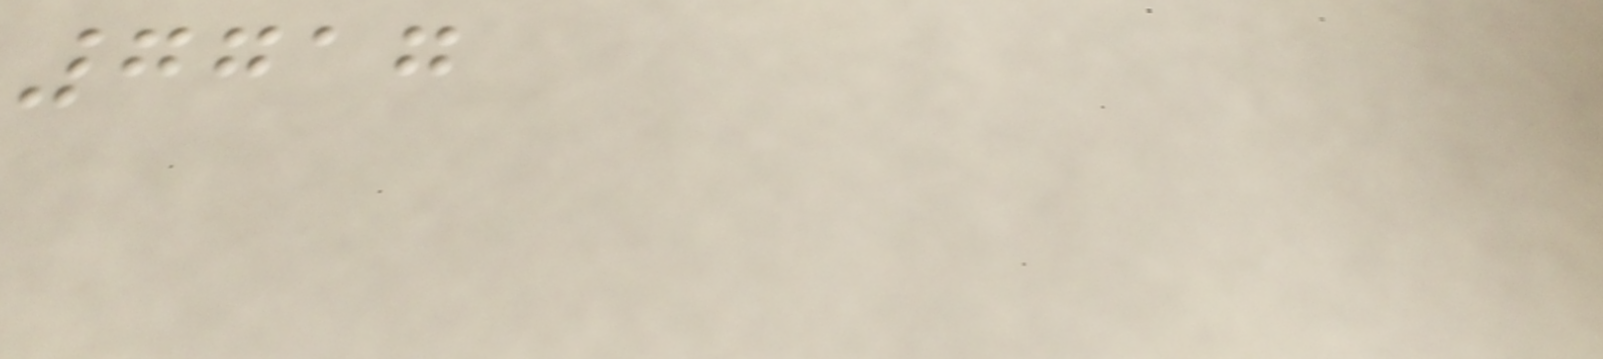7717
